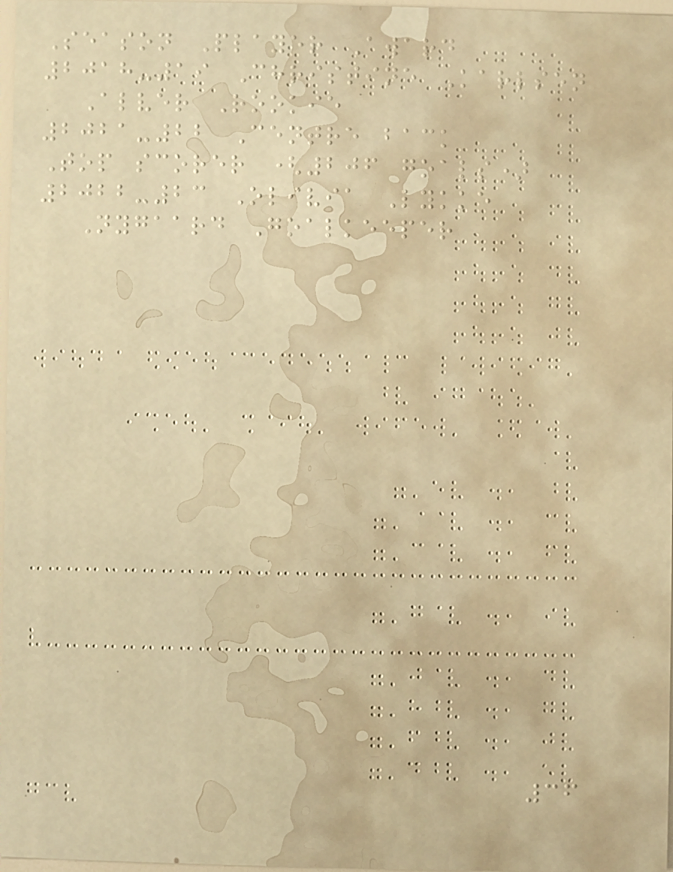Season Player Award
2018-19 Christine Karlsen
Alver Rookie
2021-22 Centre back
Top scorer (206 goals)
2022-23 Olivia Lykke
Nygaard Goalkeeper
36
